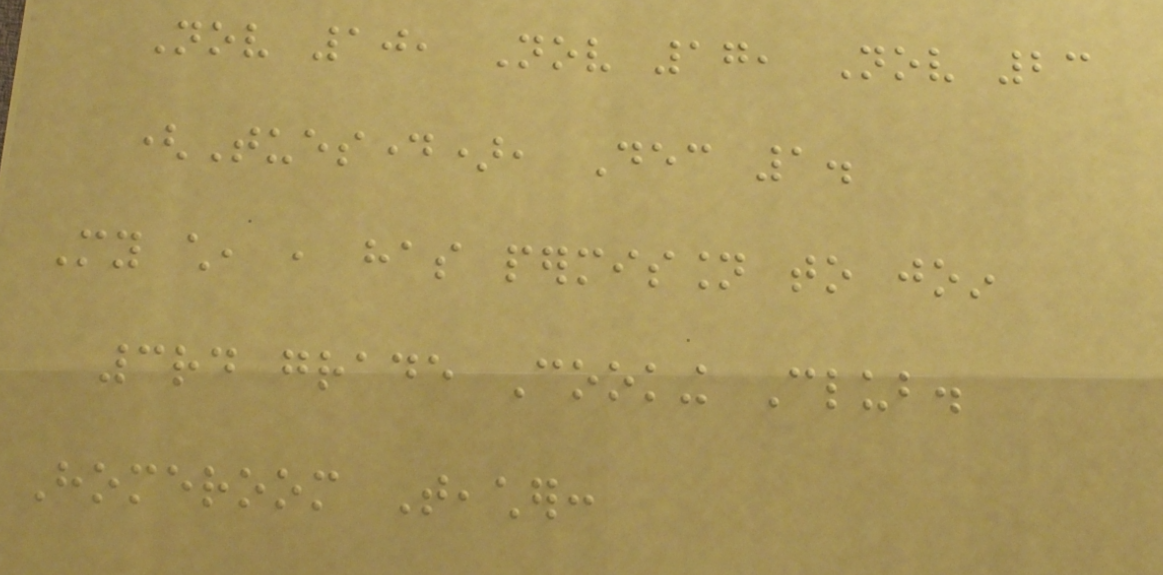Nov 10, Nov 17, Nov 23
(Tuesday), Dec 1.
My child, , has permission to join
3rd grade Cooking Club.
Homeroom Teacher:
